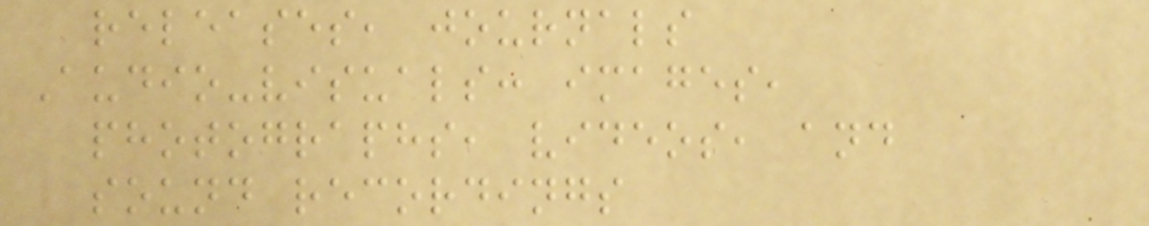releases, journals
Audio-visuals: images,
photographs, videos, and
sound recordings
